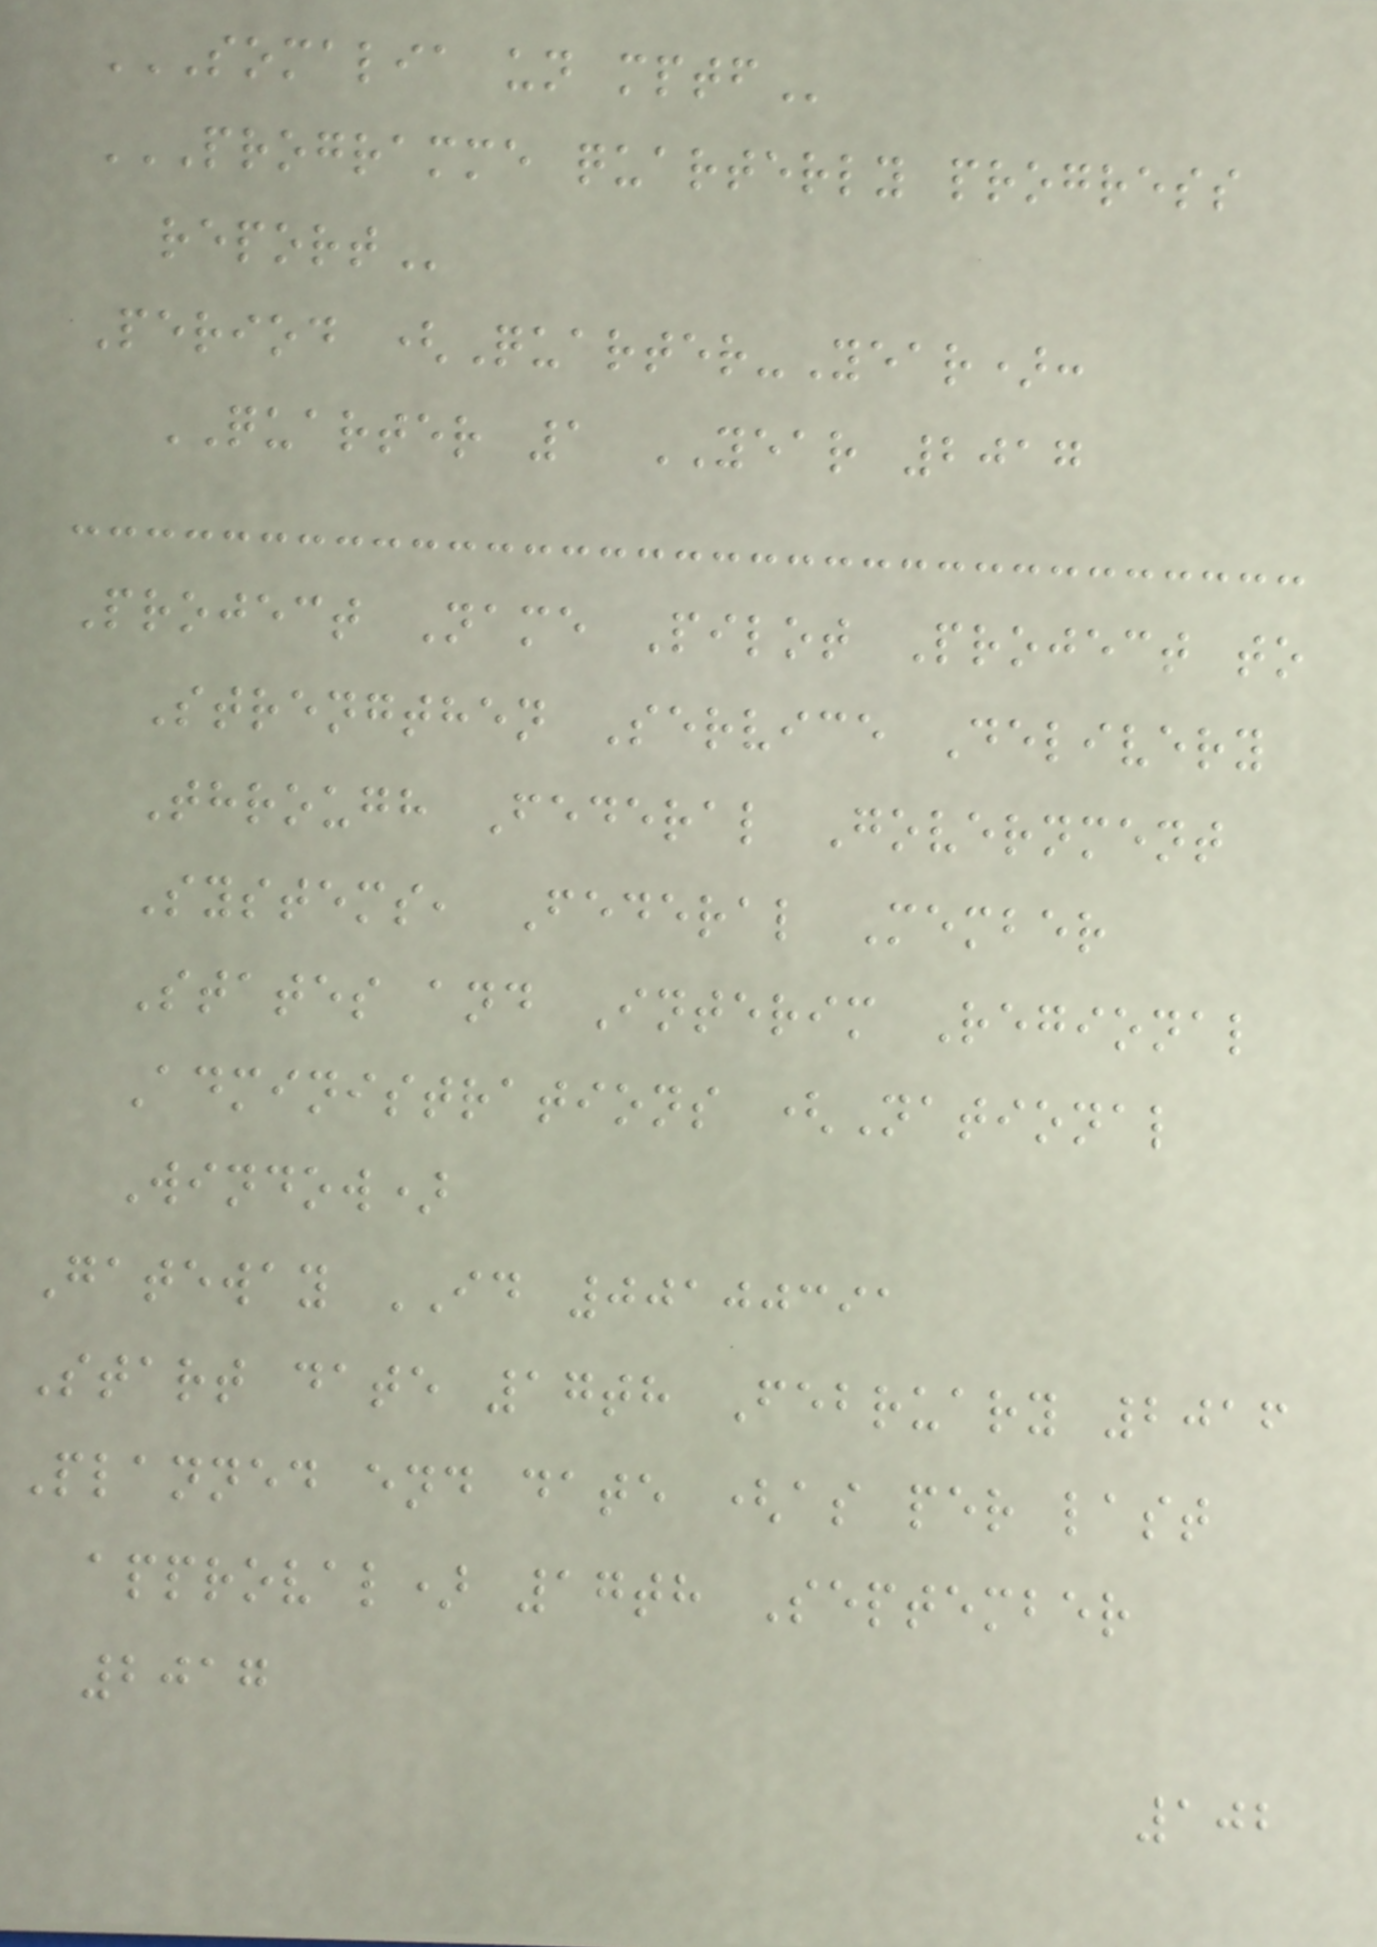SOMALIA UN MPTF
PROGRAMME QUARTERLY PROGRESS
REPORT
Period (Quarter-Year):
QUARTER 1 YEAR 2017
Project Name Pilot Project to
Strengthen Service Delivery
Through Federal Government
Systems, Federal Member
States and Interim Regional
Administrations (National
Window)
Gateway ID 00100391
Start date 17th February 2016
Planned end date (as per last
approval) 17th September
2017
102
